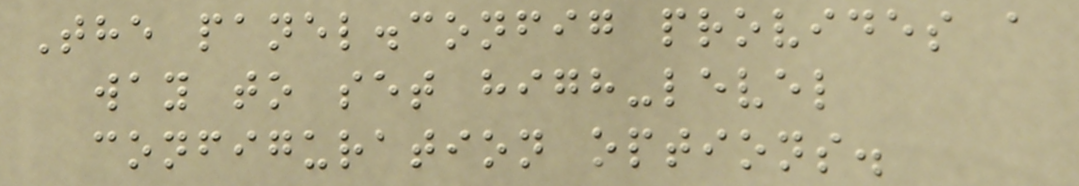The panel.config provides a
way to set high-level
configuration options.
